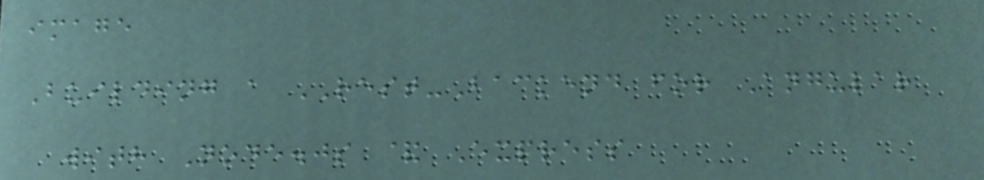image
Building a REST-Backend for Angular
with Node.js & Express
